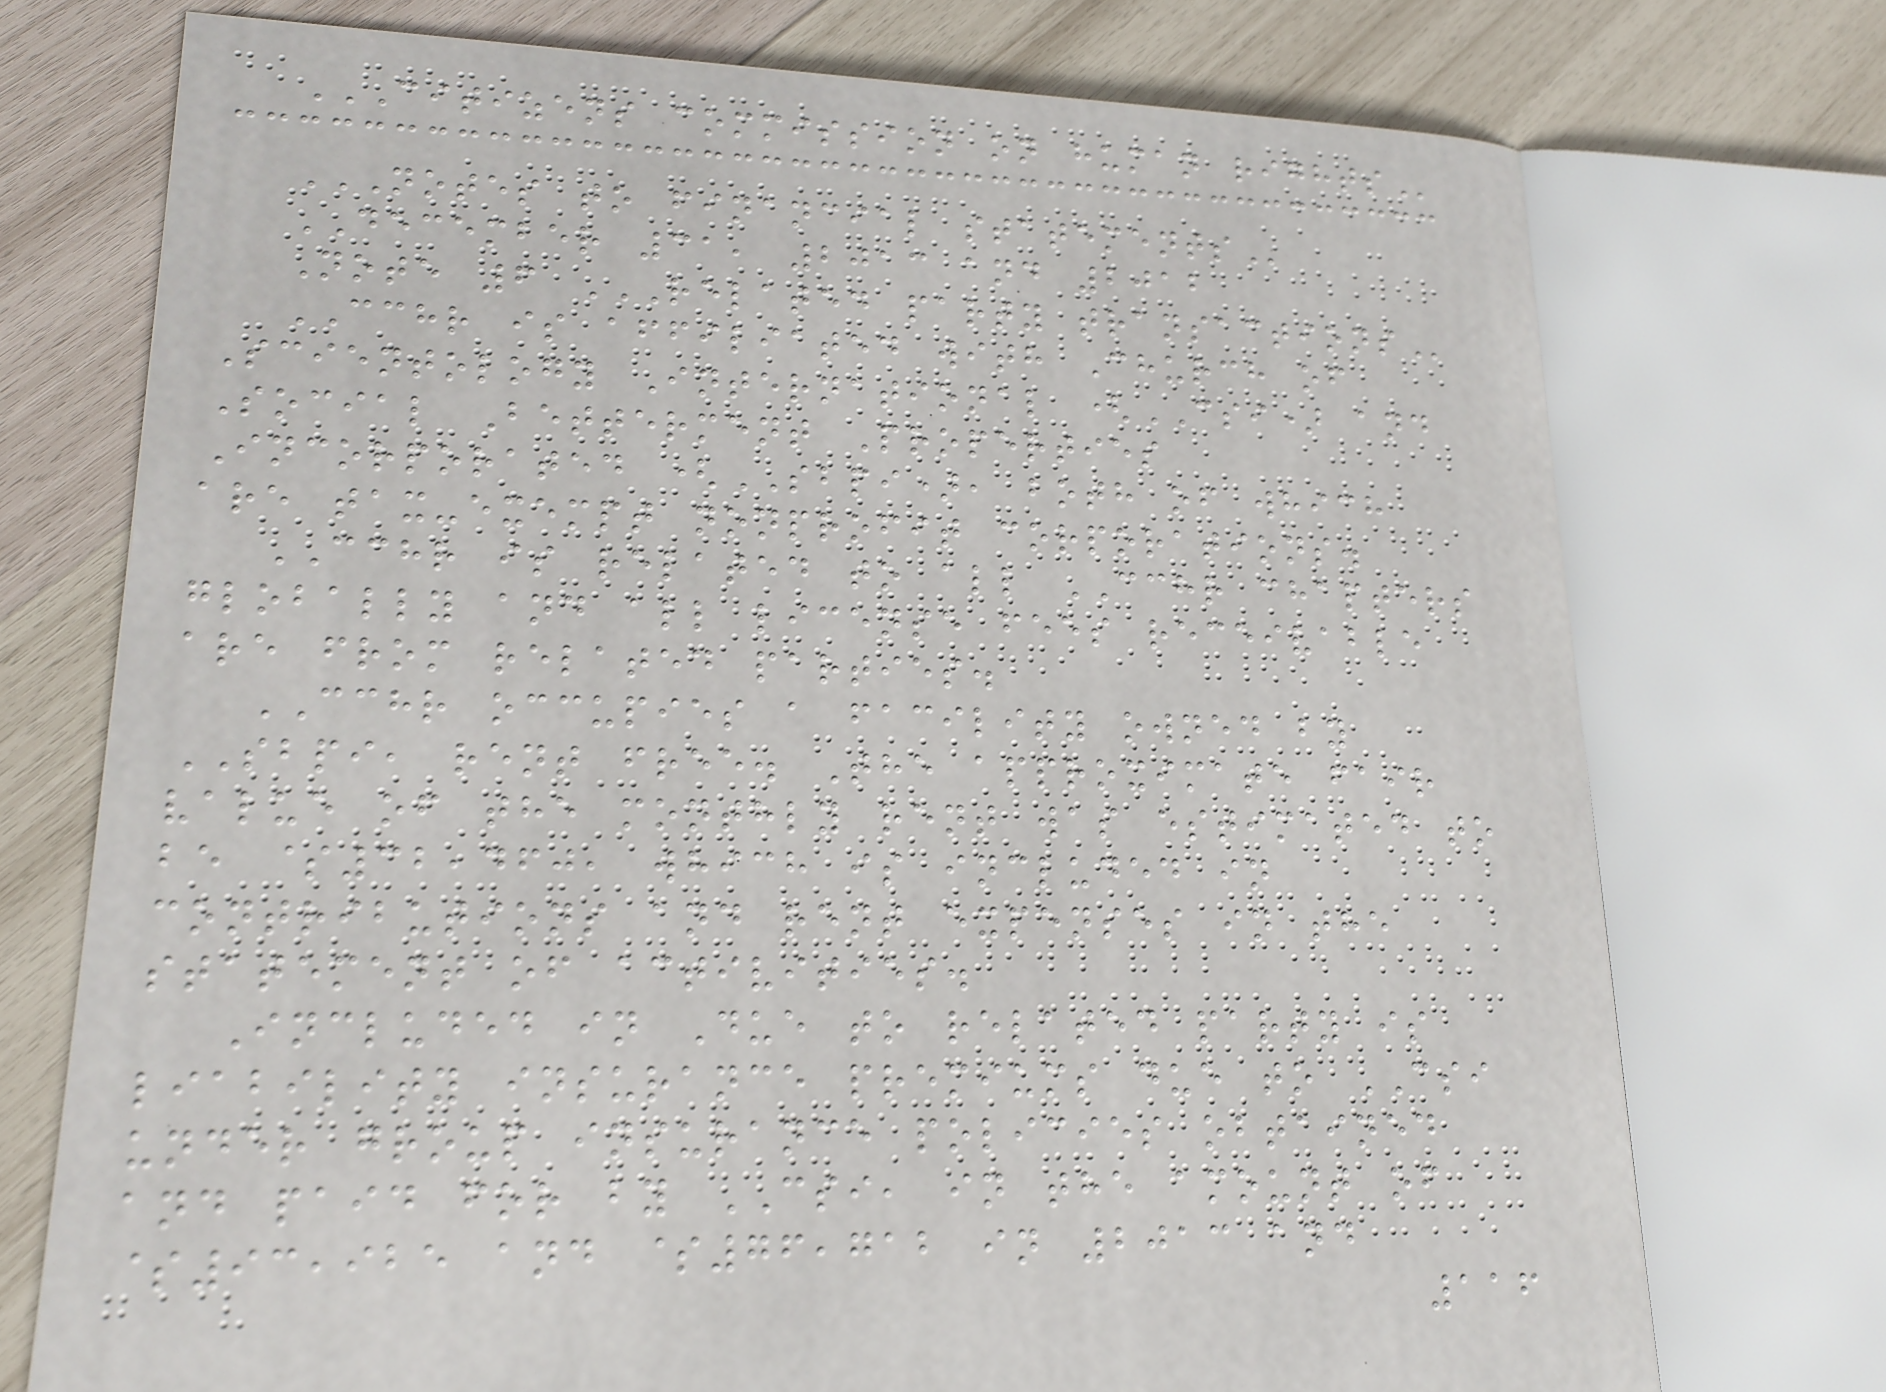CITIZENS COMMISSION ON HUMAN RIGHTS
NOTES TO FINANCIAL STATEMENTS
DECEMBER 31, 2013 and 2012
Note 6 RELATED PARTY TRANSACTIONS
CCHR is affiliated with Church of
Scientology International (CSI) and
Social Betterment Properties
Incorporated (SBPI), both of which
are tax-exempt nonprofit corporations.
CCHR is related to all CCHR chapters
globally and all license fees receivable
are from related parties.
CCHR occupies a facility owned by
SBPI, rent free. The approximate fair
value of the monthly rent was estimated to
be $32,460, which is included in
contributions and rent expenses in the
statement of activities.
Included in Due to related party is
liability insurance premiums due to CSI
under group insurance policies obtained
and paid for by CSI, in the amount of
$93,925 and $76,712 in 2013 and
116
